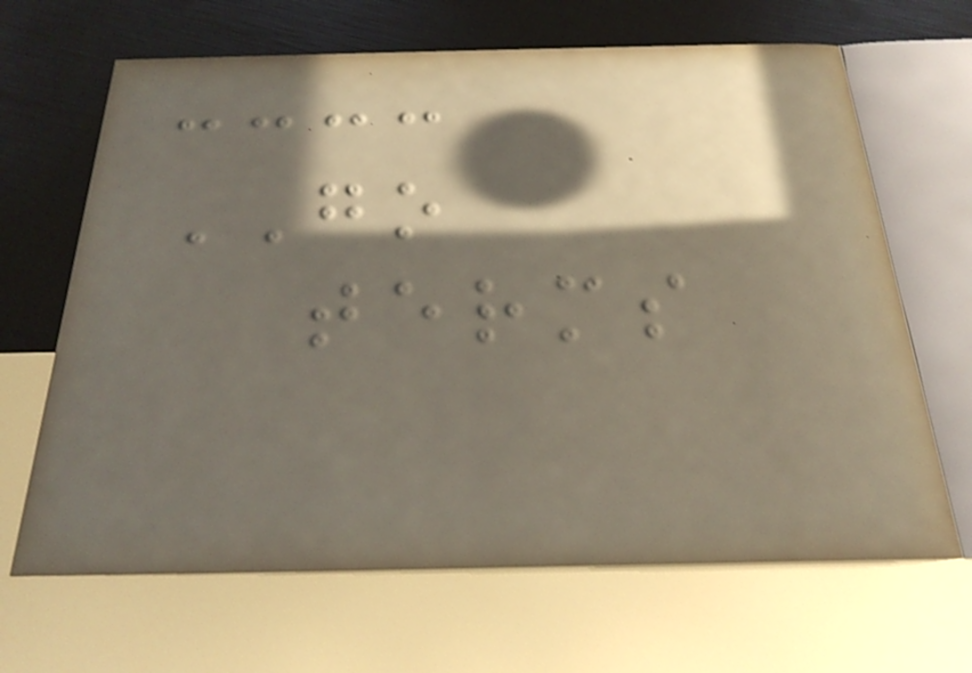GO
terms
